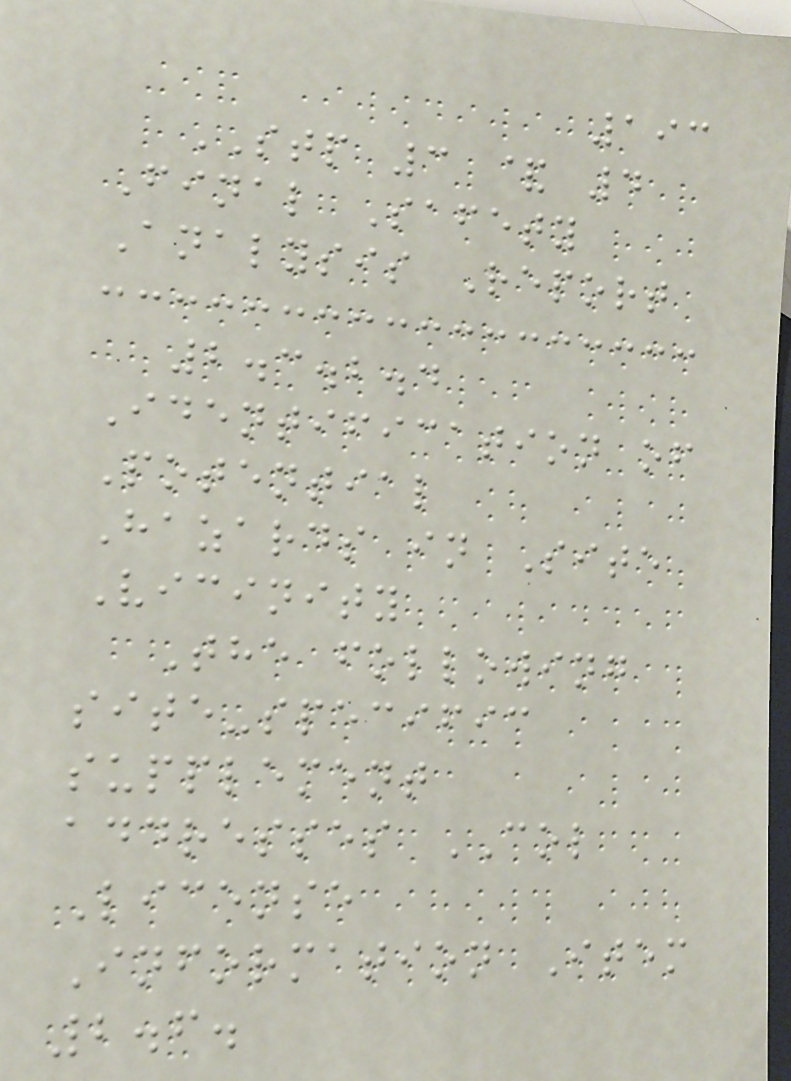193
STP 3 & 4
Final Safety
Analysis Report
2.3.2.4
Identification of
Potential
Hazards in Site
Vicinity
The following
site-specific
supplement
addresses COL
License
Information Item
2.6.
